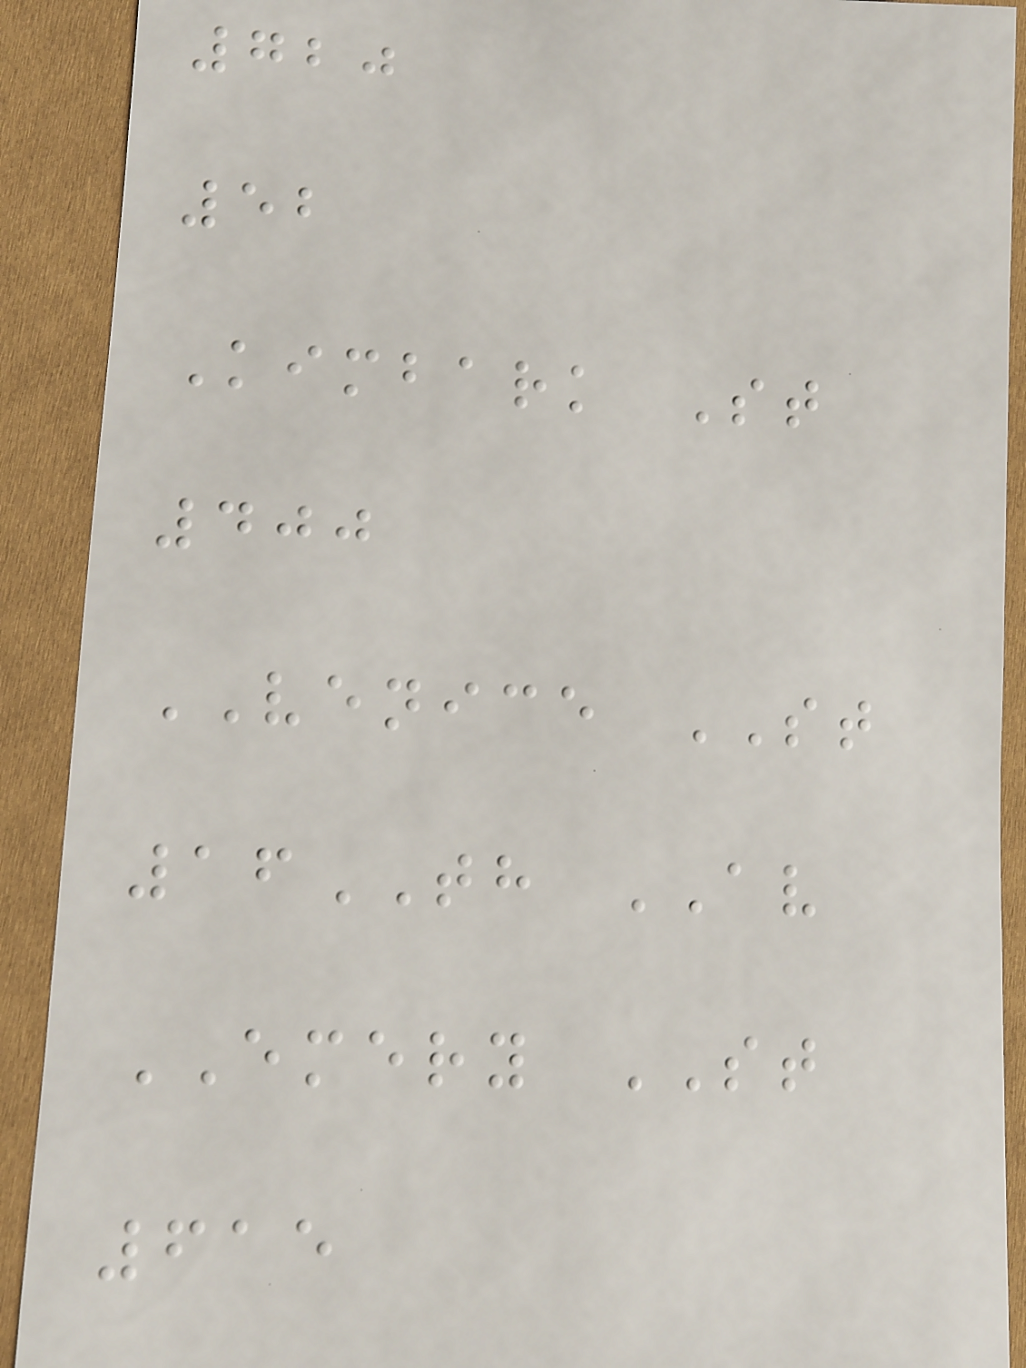720
52
Kimbark St
400
VENICE ST
16TH AV
EMERY ST
615
